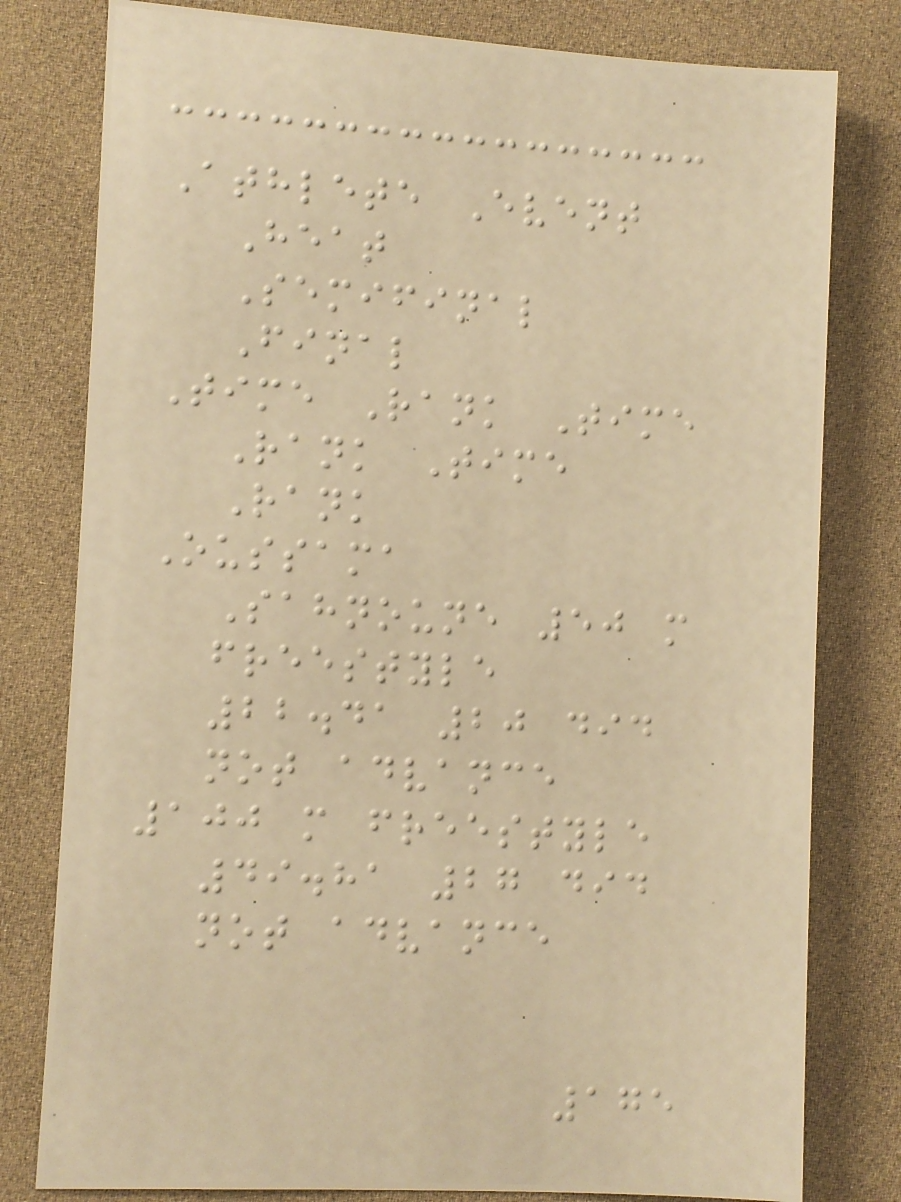Athlete Event
Heat
Semifinal
Final
Time Rank Time
Rank Time
Rank
Oussama
Sahnoune 50 m
freestyle
22.41 20 did
not advance
100 m freestyle
49.81 27 did
not advance
175
